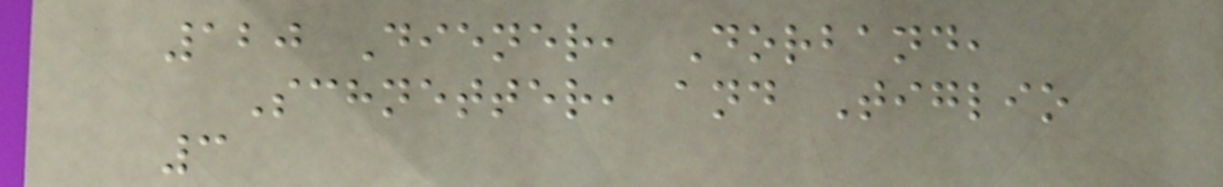120 Diener, Dorband,
Schnetter, and Tiglio
3
